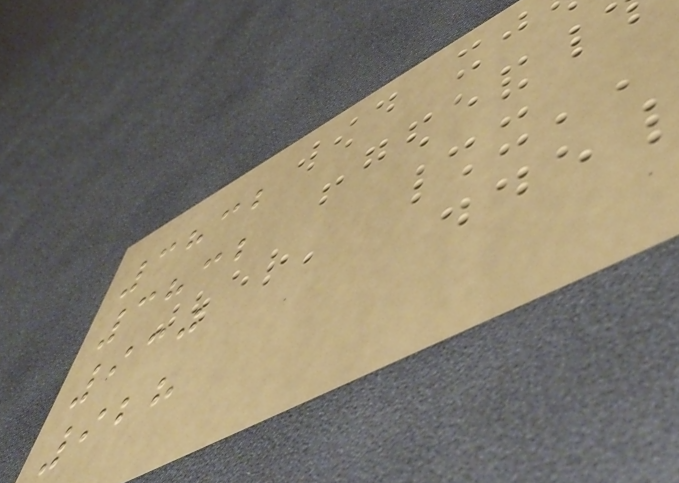3832
3832
930
928
